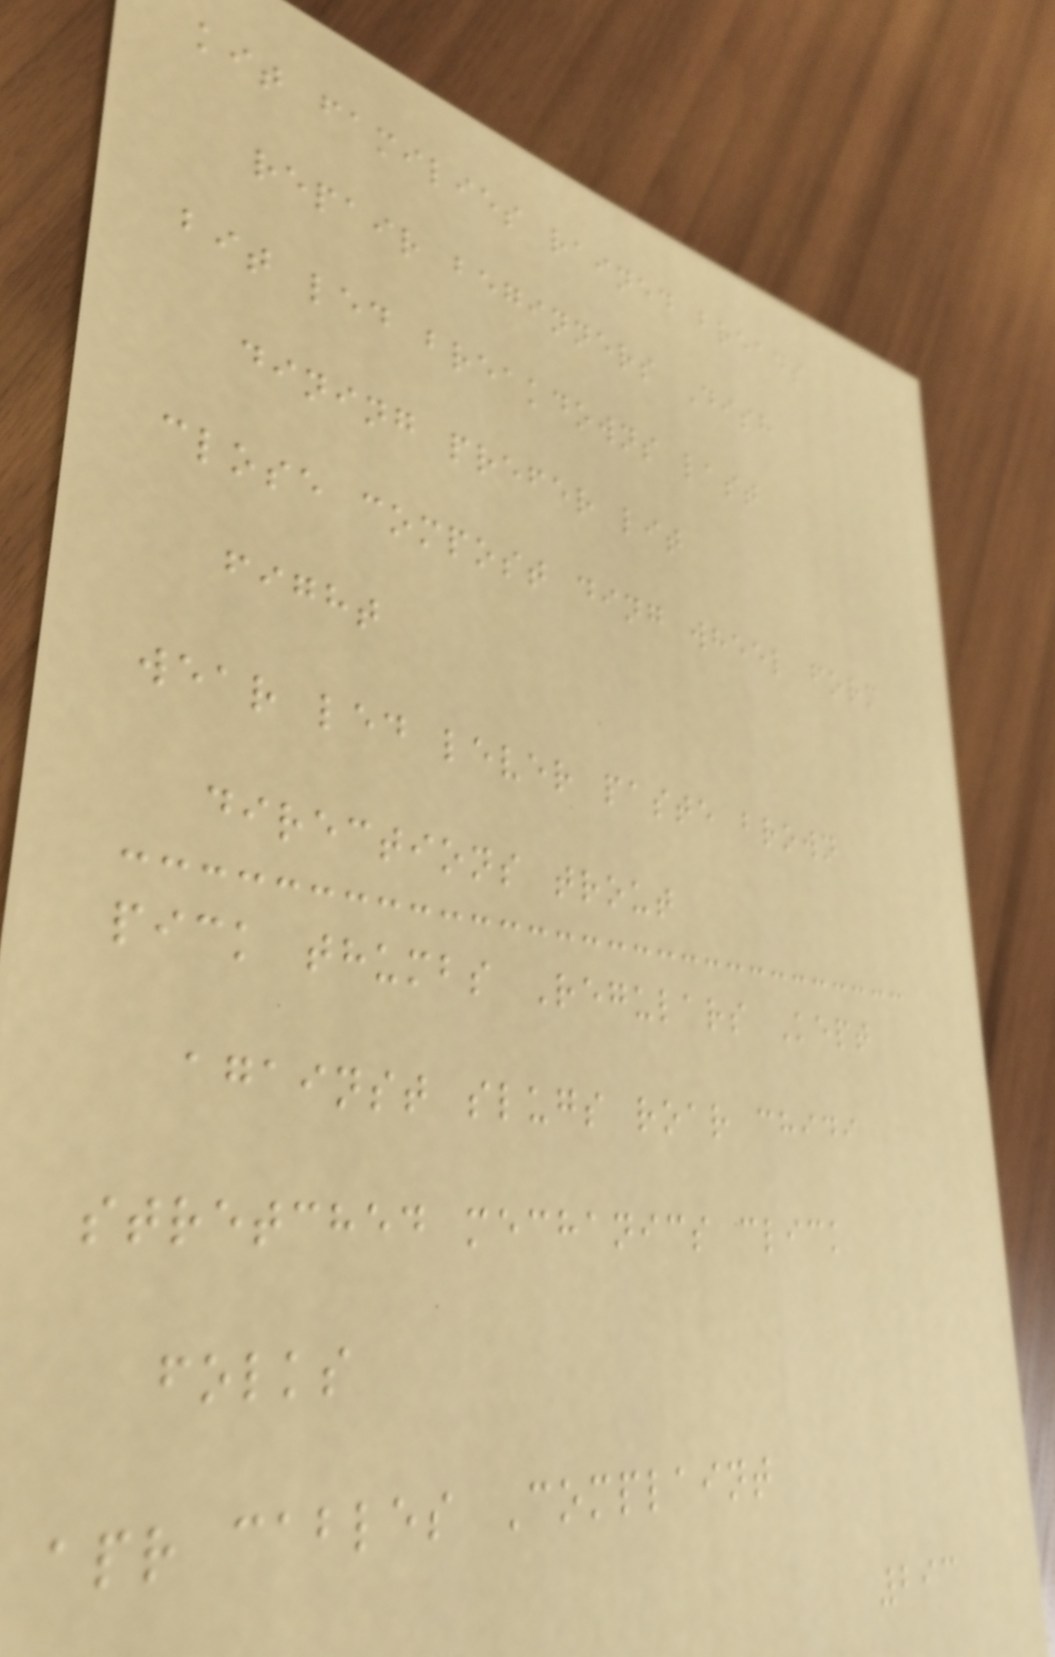kit families rained breads
repair beginners Dish
bit led breakdowns last
dining prefer lit
close compost ding wheel form
fight
wear led lever paste brown
directions trout
pick thumbs Regulars Kept
against slugs roar chidi
stretched mechanics click
folks
apr cables Complaint
293
